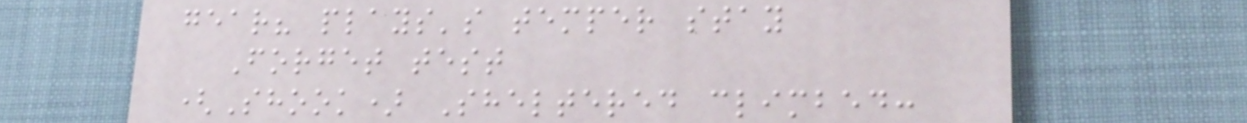gear? plays's temper stay
Forget test
(Shook) Sheltered climbed:
